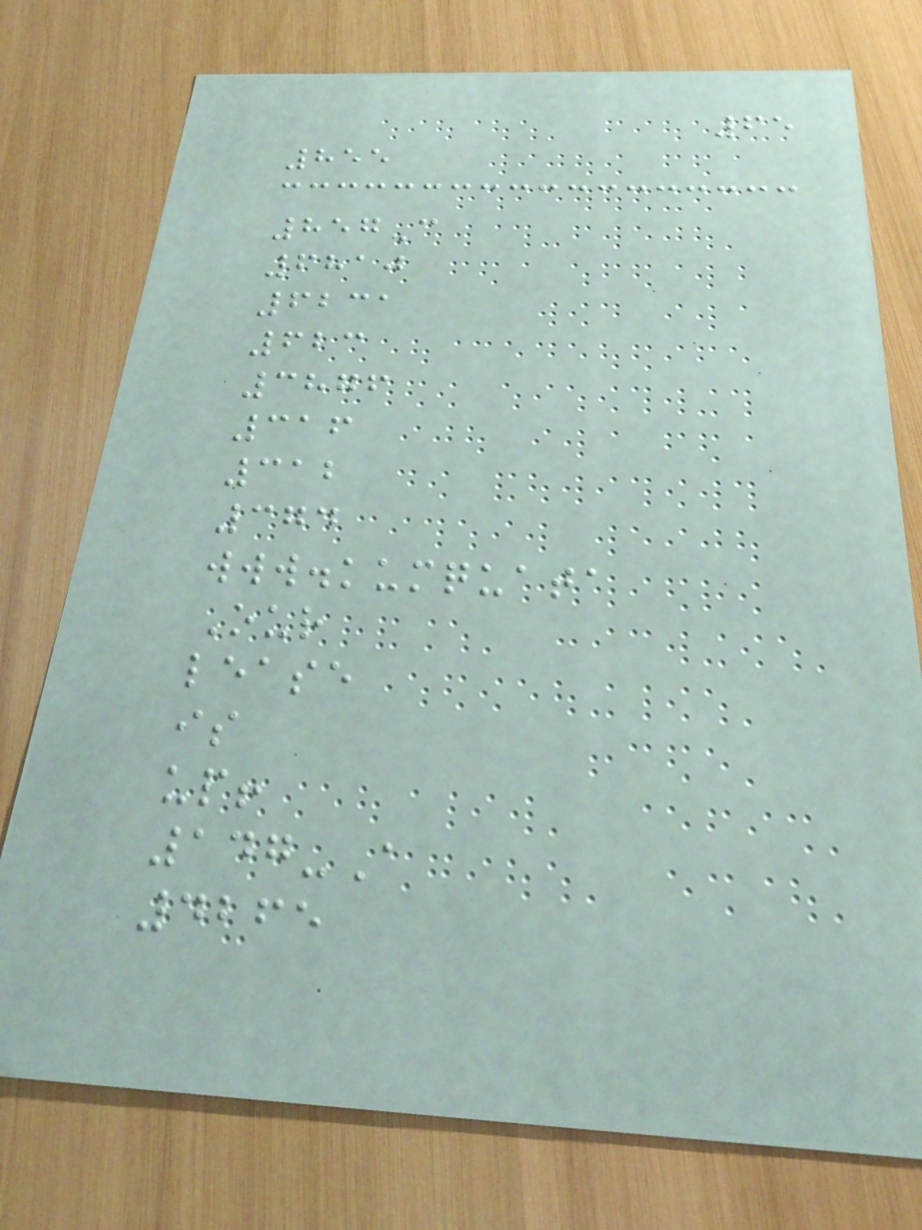65
855
857C
6810
6231
623
3876
316
312
374
www.kumquata
Our
lease
is
up!
147-A
4265
